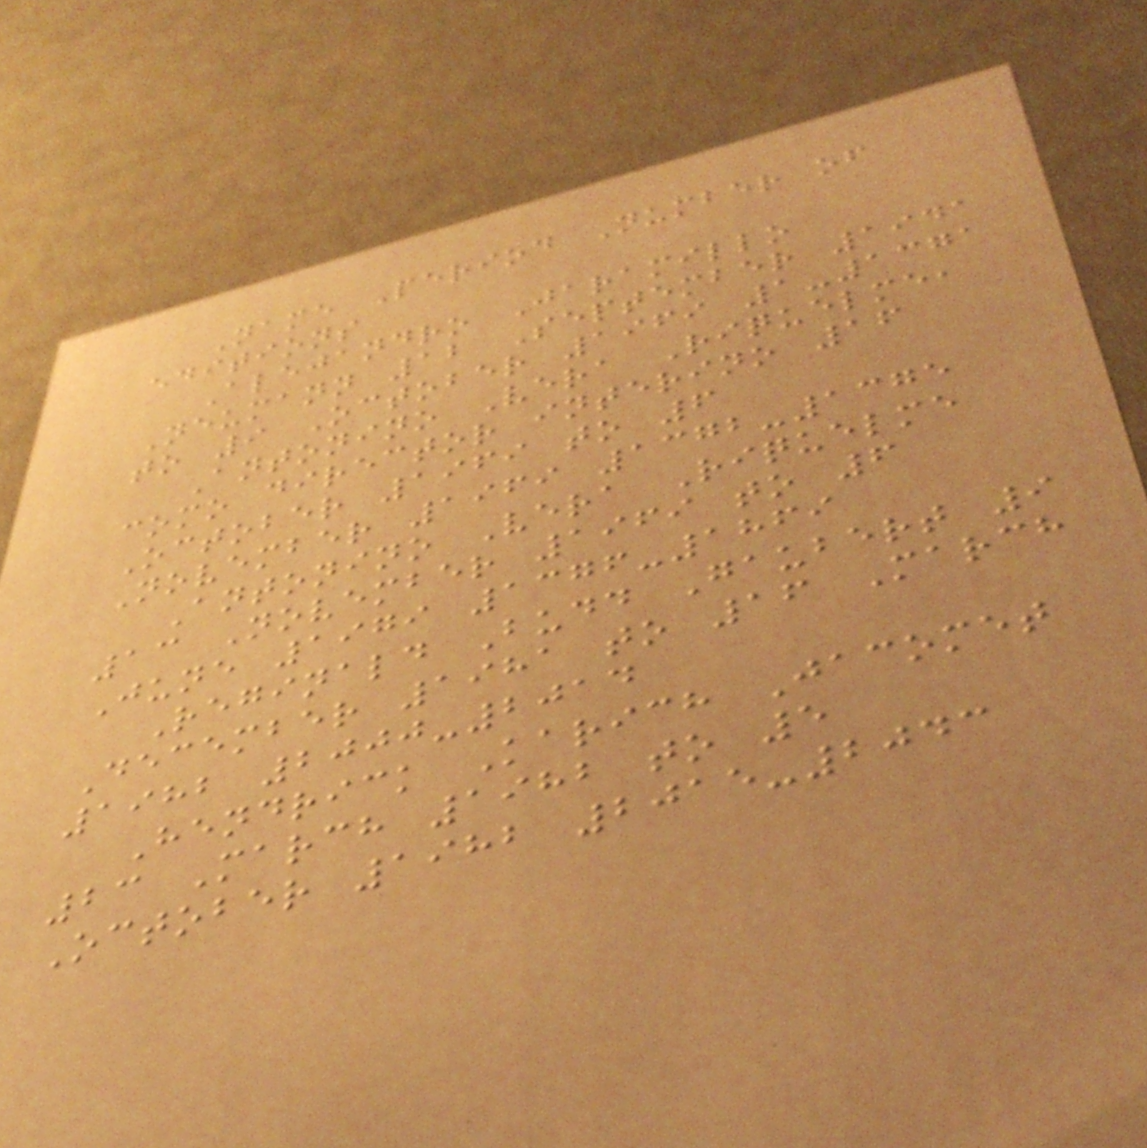Name Period Number of
editions
Alejandro Jaramillo
Neumann 12 September 1941
to 9 October 1969 1-1371
Antonino Vera Riquelme,
como director interino 16
October 1969 to 6
November 1969 1372-1375
Antonino Vera Riquelme
13 November 1969 to 6
June 1979 1376-1869
Reginald Budd Gaubert 9
December 1981 to 16 March
1982 2000-2014
Hendrick Karich Jacomet
23 March 1982 to 5
October 1982 2015-2043
